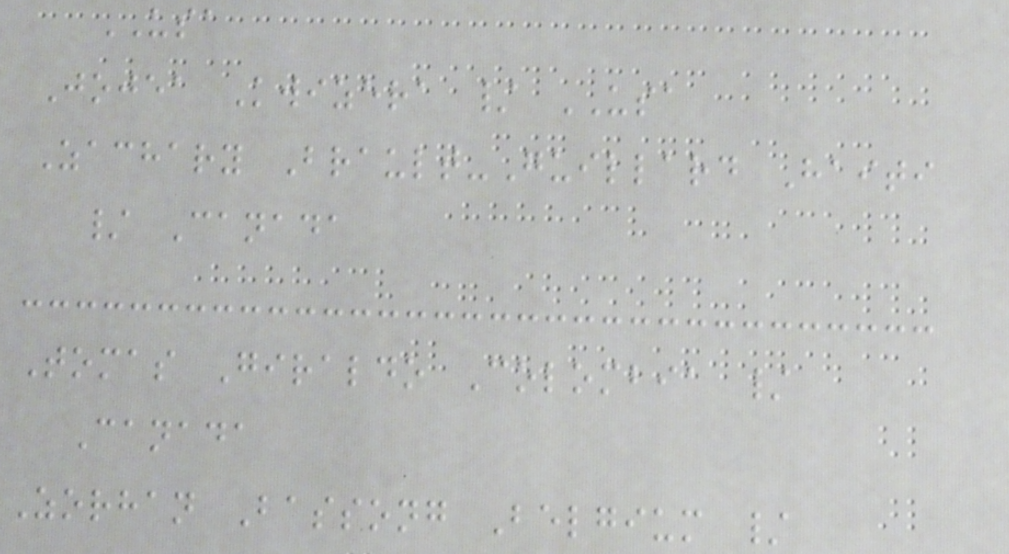USA
Jojea Kwizera / USA
Zachary Brault-Guillard Haiti
/ Canada
Tomas Giraldo Colombia /
Canada
Zorhan Bassong Belgium /
